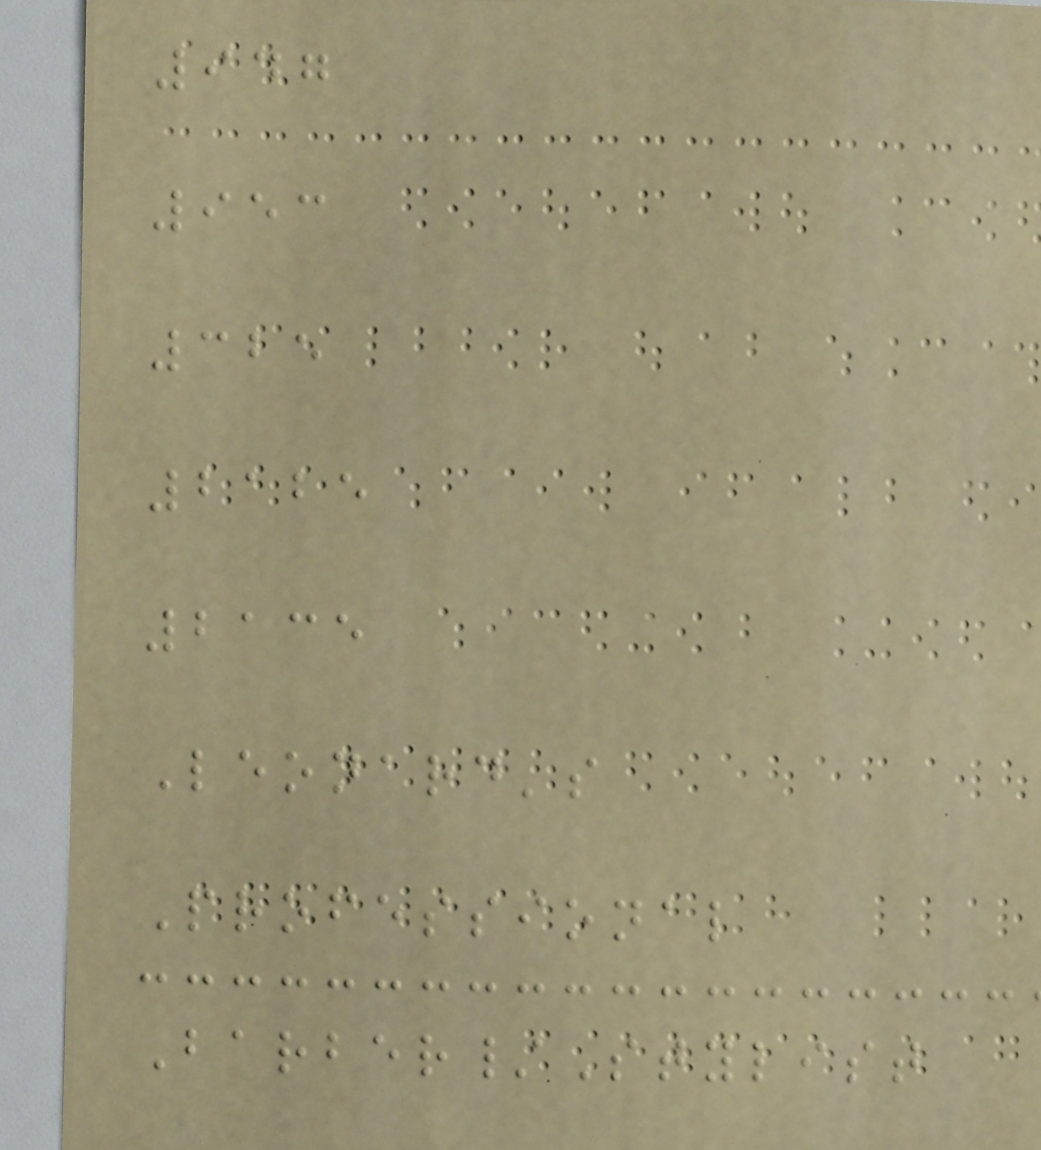947
953
325
2125
2135
Leonard's
Professional
Barber/Stylist
